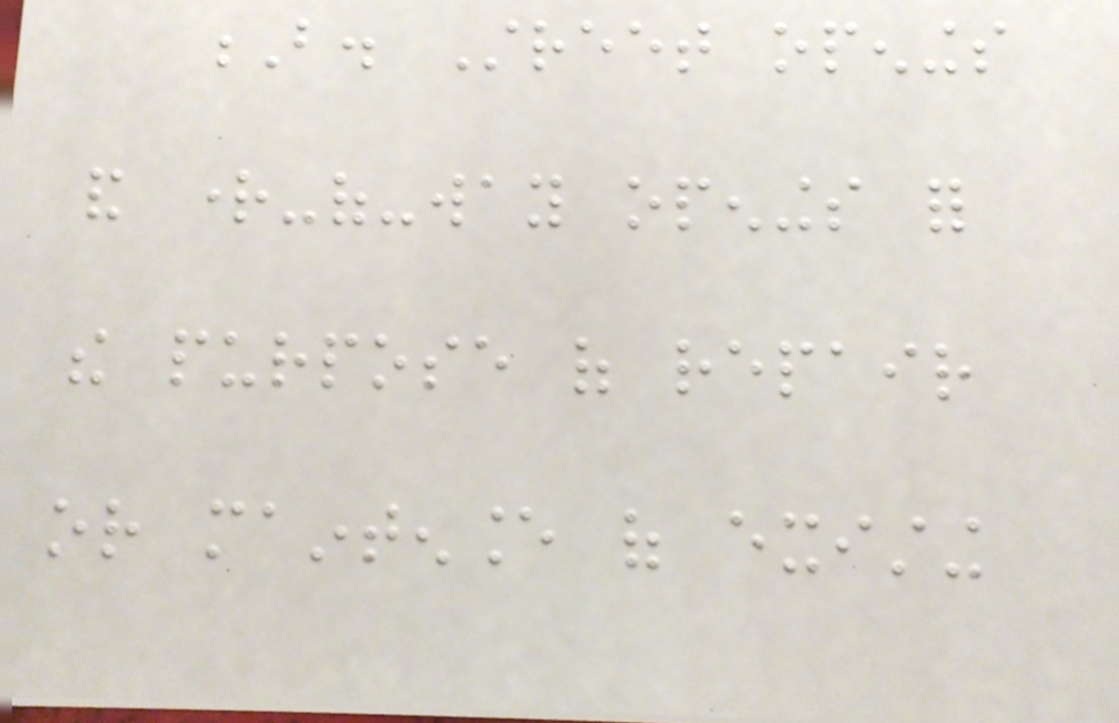B. Street openings
and right-of-way openings for
the purpose of repair
or maintenance of existing
